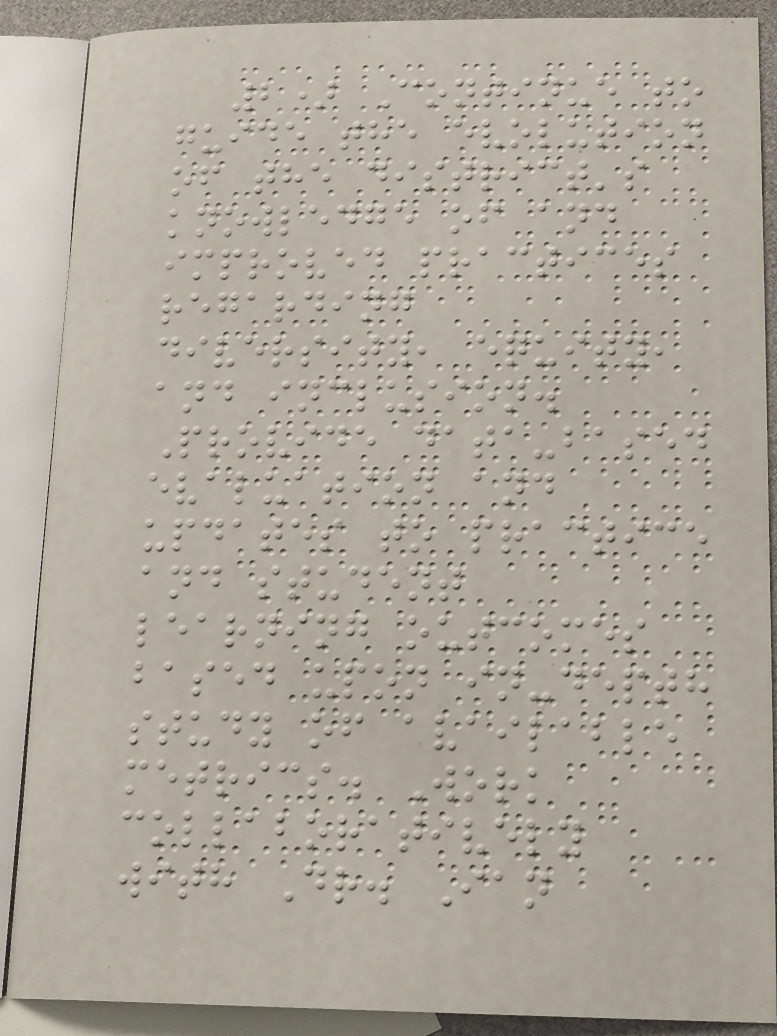2) Continue to
guide the evolution
of the district's
knowledge of and
improved practices
regarding
diversity, equity,
and inclusion.
Provide data-based
evaluation and
updates to practice
and student
learning outcomes
based upon in-depth
study of available
metrics. Work
collaboratively
with Dr. Ian
